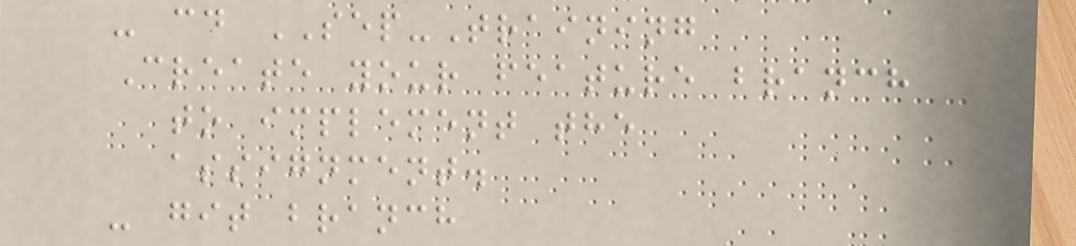- cd SEP-Training
Create your feature branch
to implement the
assignment.
- git branch
